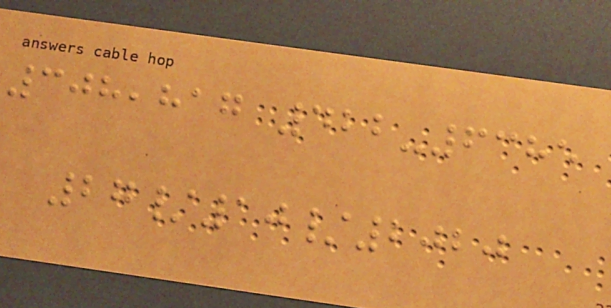308,817 422-6385
27/10/2020
